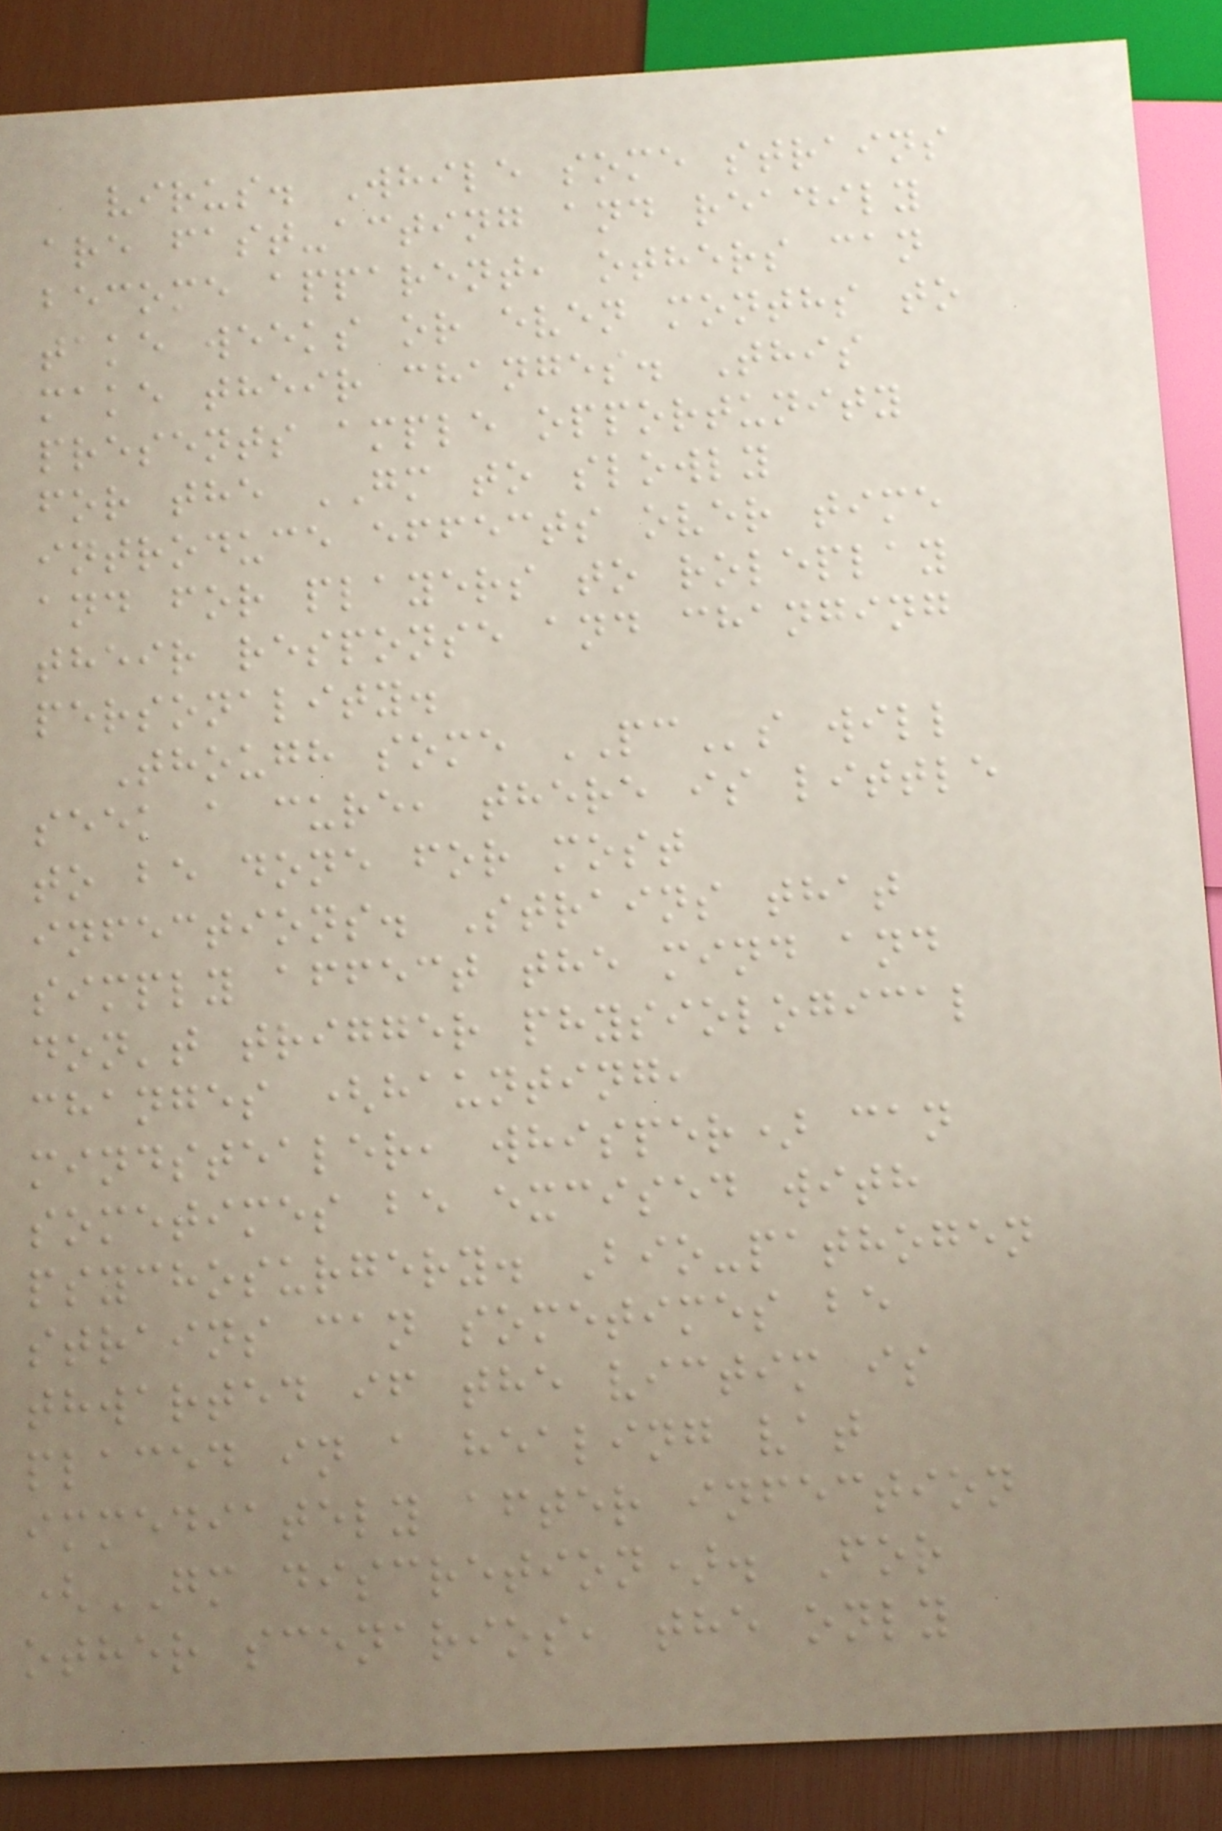virus. While some strains
are fast-acting and readily
become apparent, others can
take weeks or even months to
make their changes. This
presents ample opportunity
for the GM to slowly
introduce effects over time
and for players to roleplay
their response and changing
personality.
Though some PCs will
seek a cure, there is little
to be done for most
infections. Strains that
simply affect the mind and
don't trigger physiological
changes (haunting,
mindstealer, whisper) can
sometimes be excised with
psychosurgery. Bio-pathogen
strains can sometimes be
thwarted if the victim is
placed in a healing vat
immediately after infection
(GM discretion). For
other scenarios, the only
